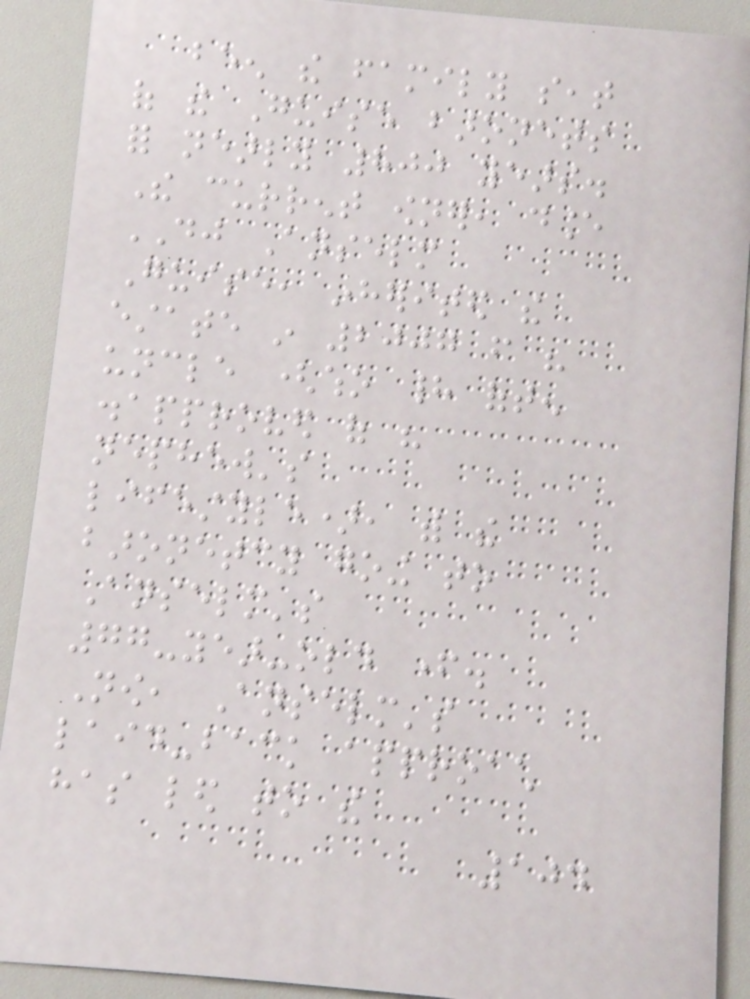been the family seat
of the Guise baronets
for nearly 800 years.
The current owner, dance
DJ Anselm
Guise, inherited the
estate in 2007 from his
uncle (who had often
disapproved of his
nephew's
lifestyle), with the
baronetcy going to
Anselm's
77-year-old father.
Now, Anselm's
laid-back approach
has led to the
104
